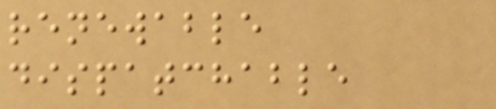renewable
dispatchable
